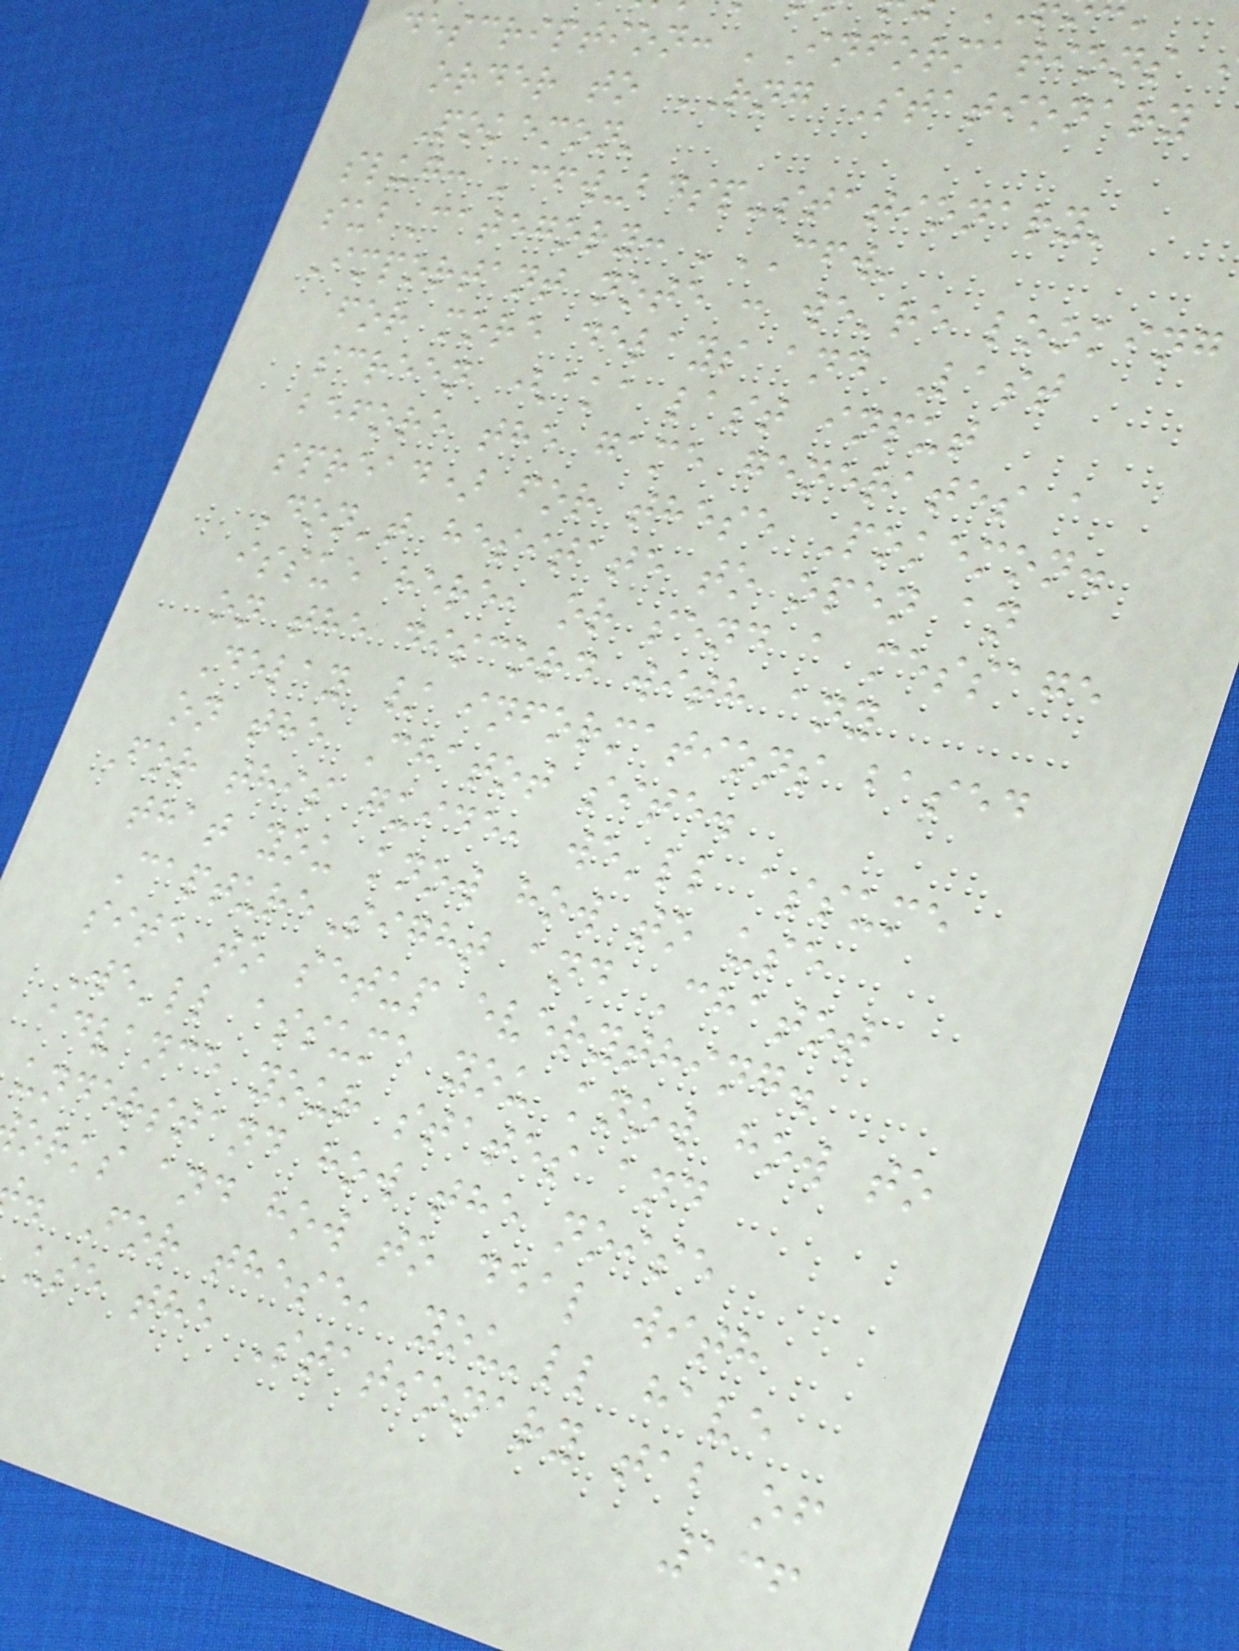description: 'Informations
order to RNG Stationary
Pokemon'
slug: 'cfw-bdsp-stationary'
subCategory: 'CFW'
Important note : we're looking
for more delays and Last
screen (aka last input
before the game generates a
spread) for these Pokemon.
Don't hesitate to open an
issue here, or send a message
on the discord with any
Delay / informations based
on the Chatot site.
For this guide, we'll assume
that you know how to use
CaptureSight and Chatot
site to setup everything.
We'll assume you know how to
advance your states and
understand how the noise
orks and how to deal with
. For these, you'll have
use the Stationary tab of
136
